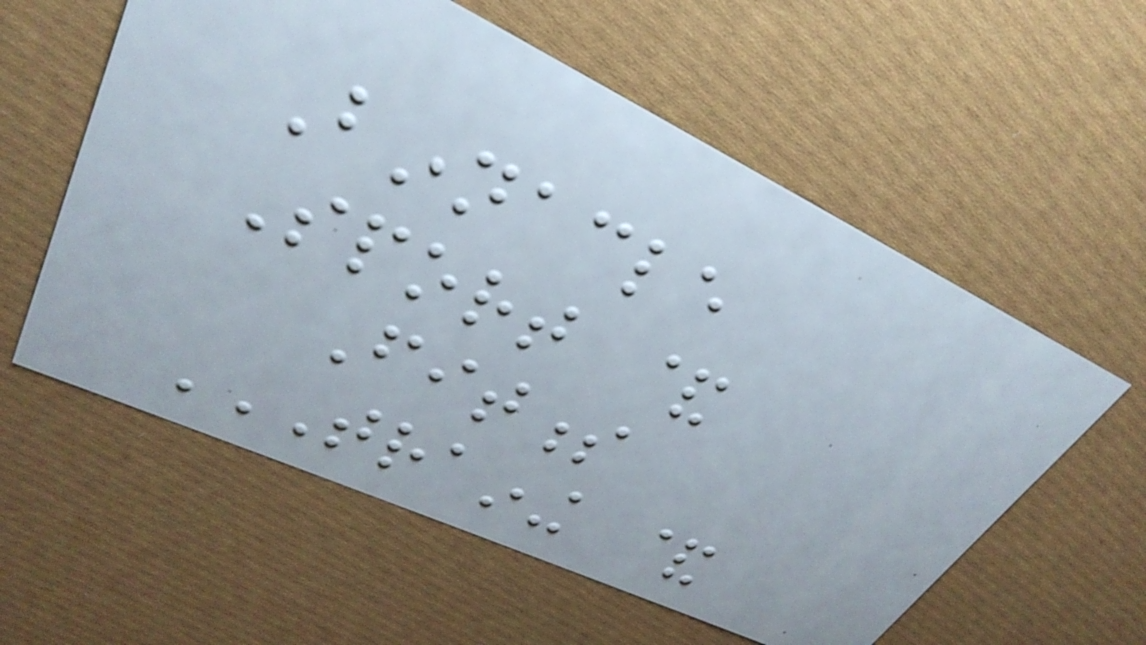Binnacle
Sport &
Fitness
TRAINING &
